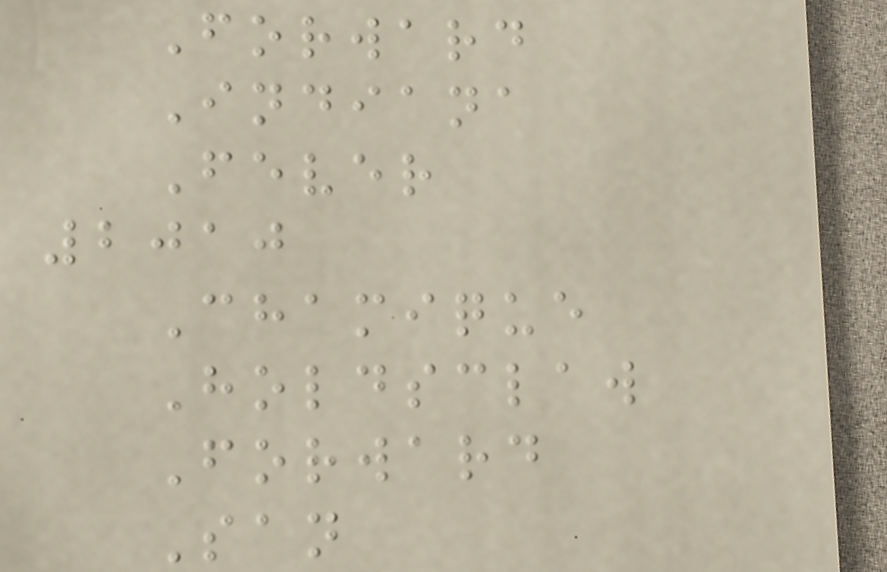Forward
Indiana
Fever
2010
Chamique
Holdsclaw
Forward
San
